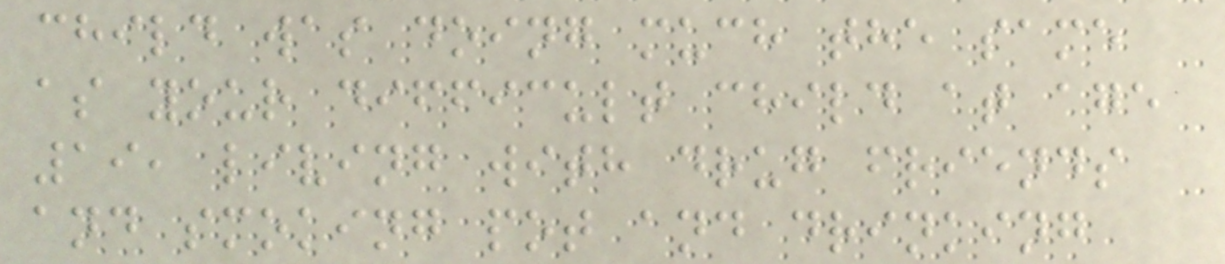child was doing much the same
as your difficult child at age
19, living with drug friends
and smoking pot and drinking
